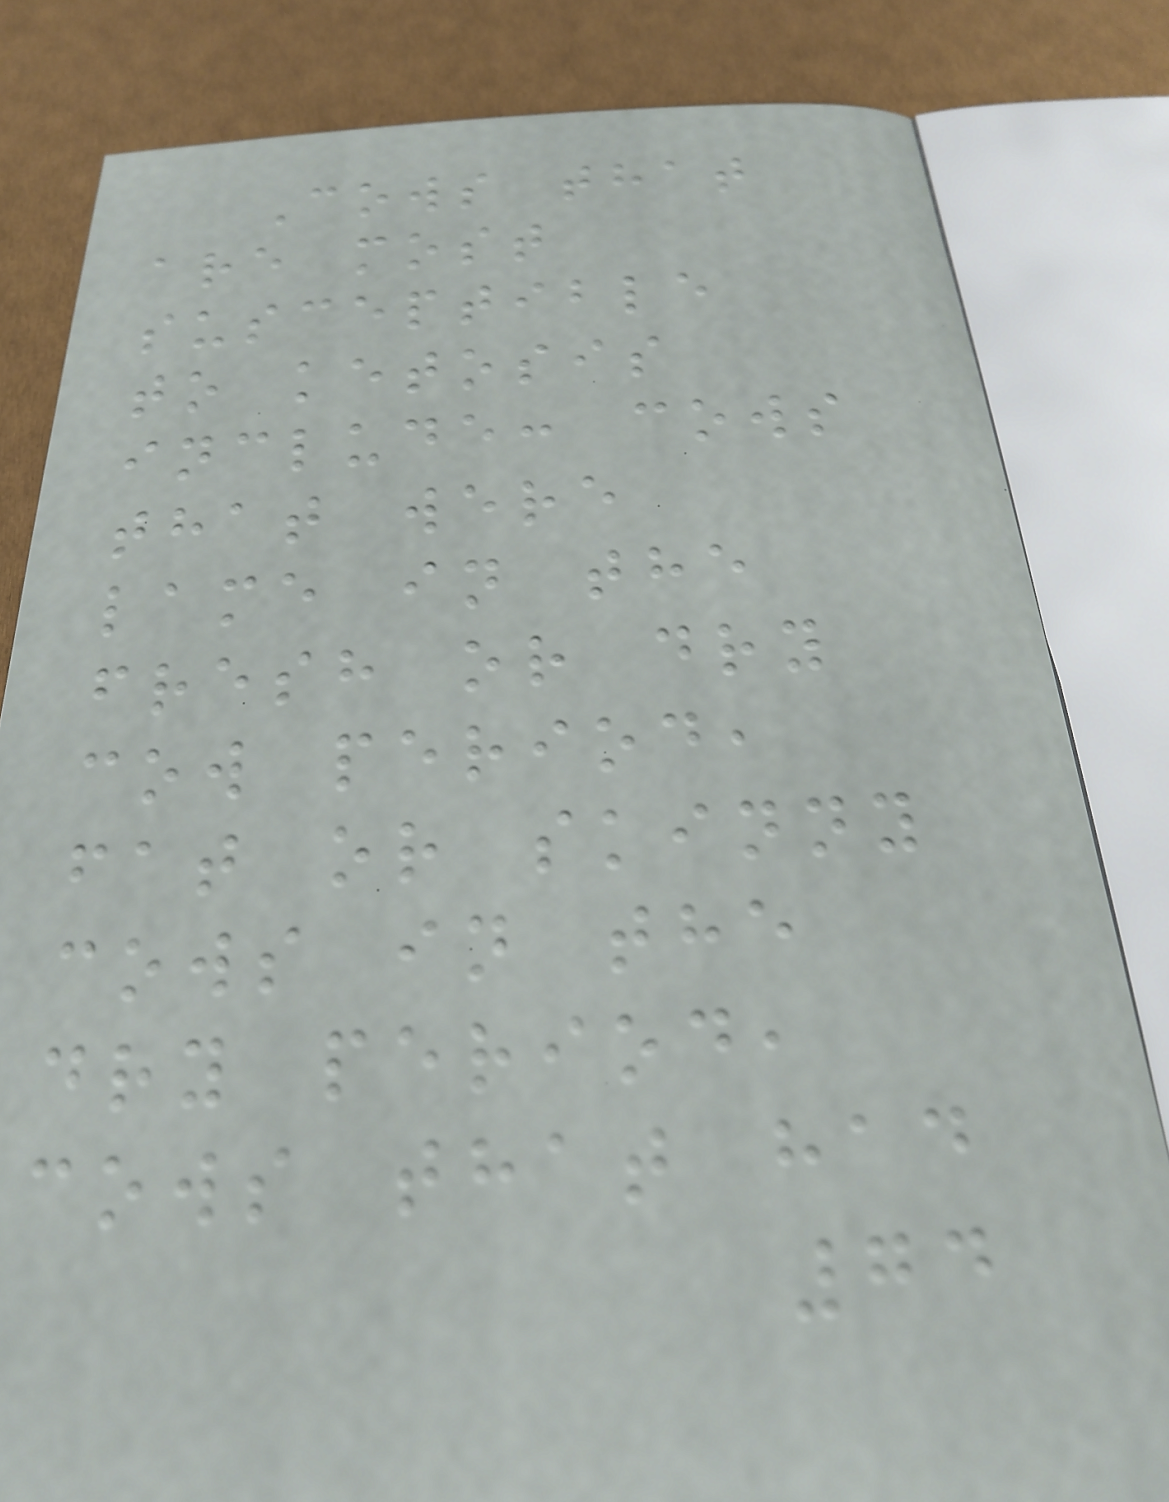Cows that
are most
susceptible
to ketosis
include: cows
that were
lame in the
fresh or dry
cow period,
fat or skinny
cows in the
dry period,
cows that had
74
